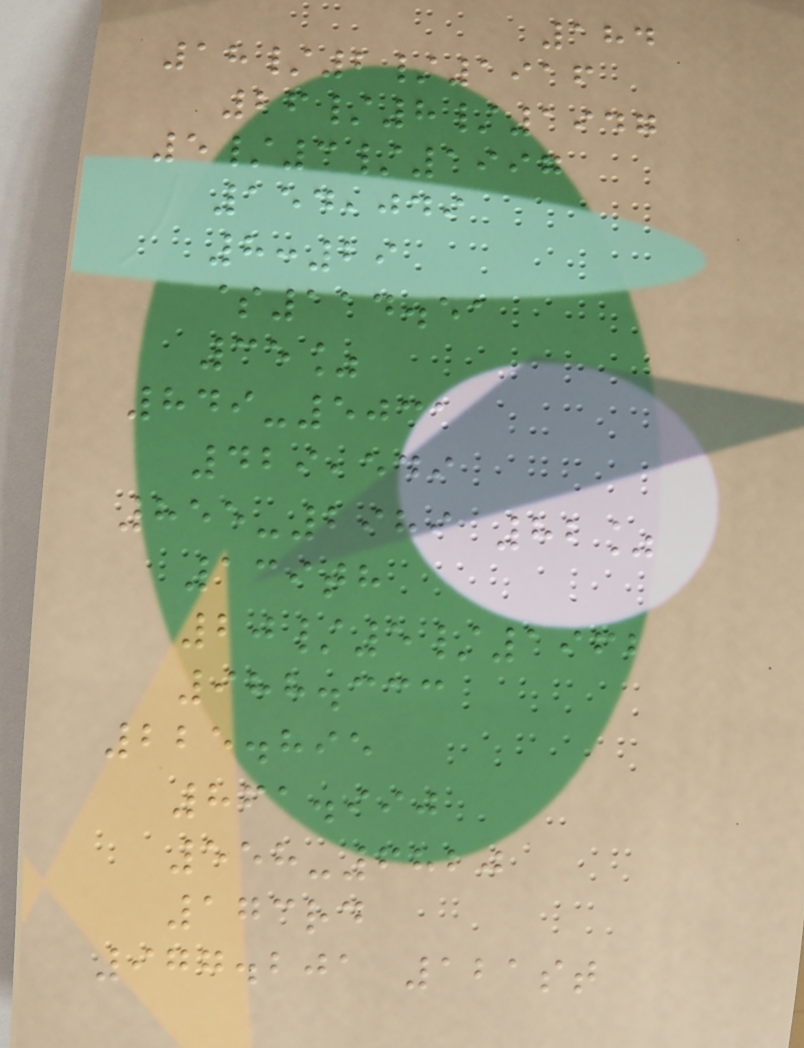184
18/2/1916
26/8/1947
5/3/1997
154,049
8:29
$114.51
35%
849-5031
429,549
855-2989 82%
139th
20/5/1962
988.333
225.895
861.990
558-6820
173rd
977.201 121st
